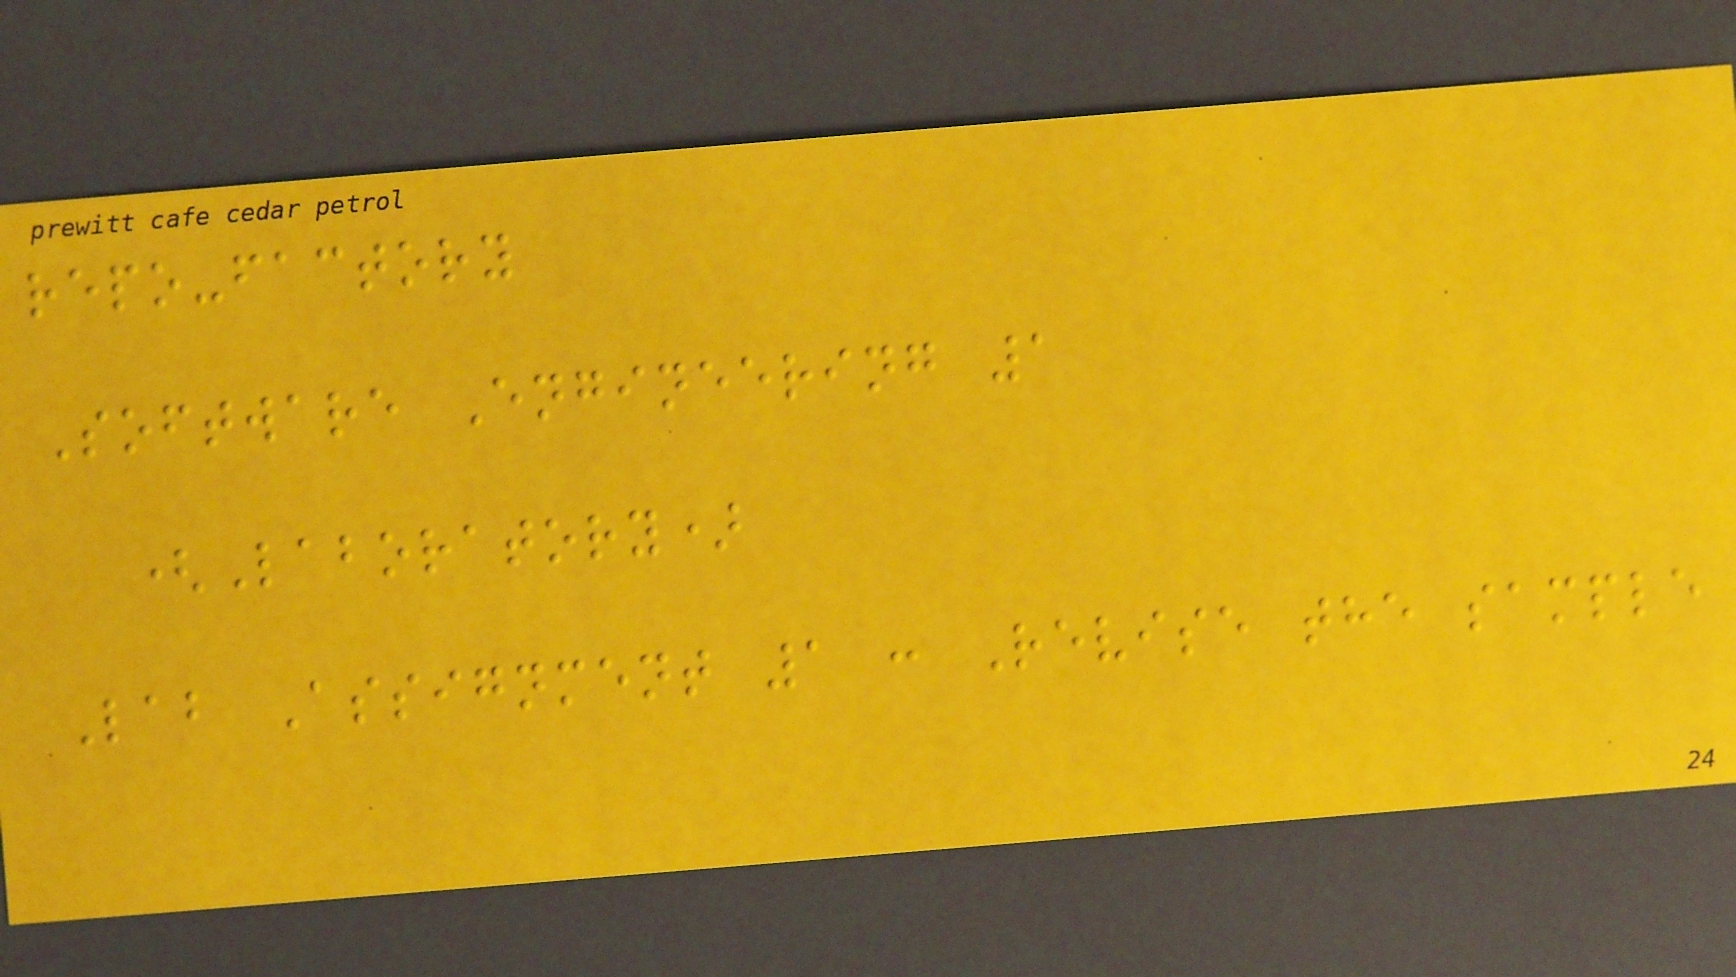repo-factory
Software Engineering 1
(Laboratory)
Lab Assignment 1 : Revise the sample
